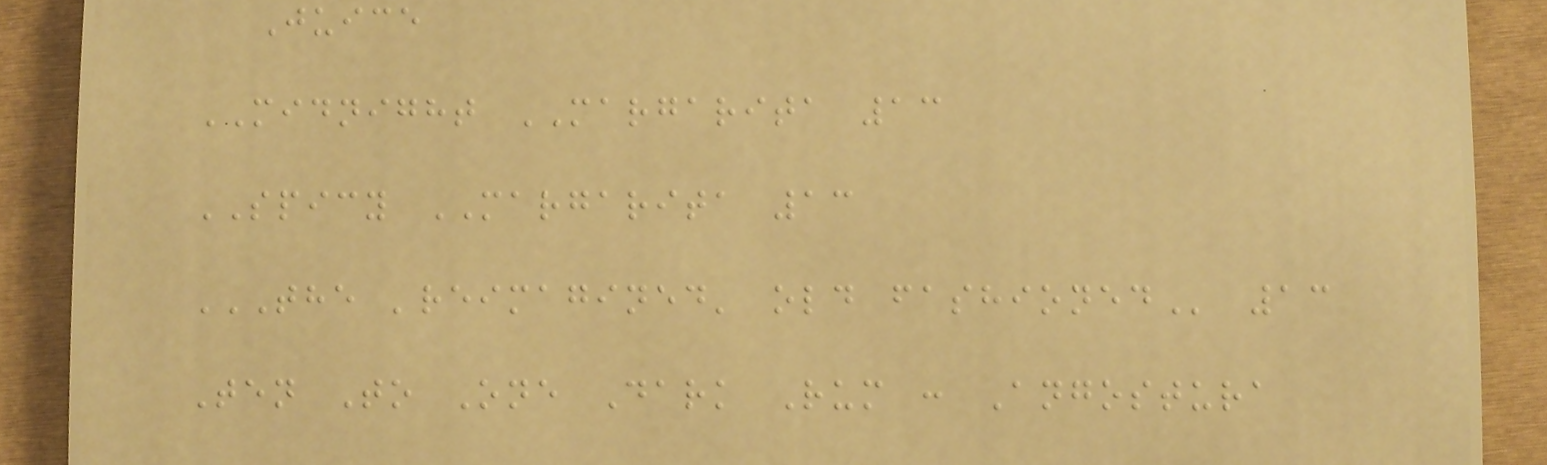Juice
MIDNIGHT MARGARITA 13
SPICY MARGARITA 13
THE 'REIMAGINED' OLD FASHIONED 13
Ten To One Dark Rum : Angostura
